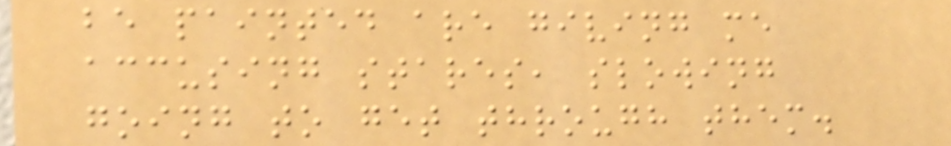be painted are giving me
accusing stares, slowing
going to get through them.
